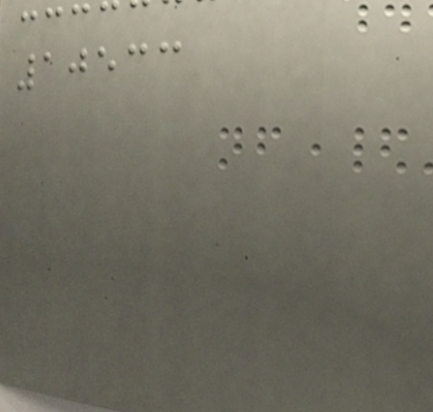10533
